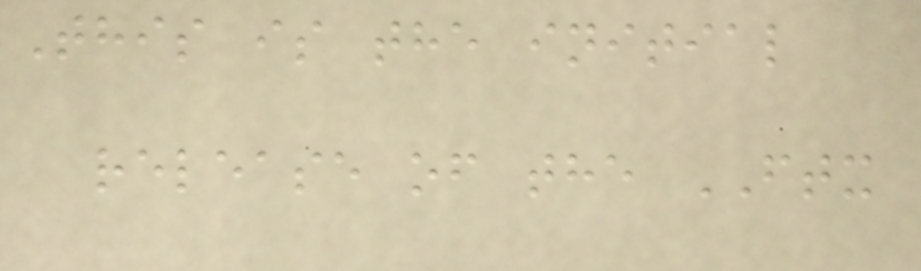This is the initial
release of the FTX
